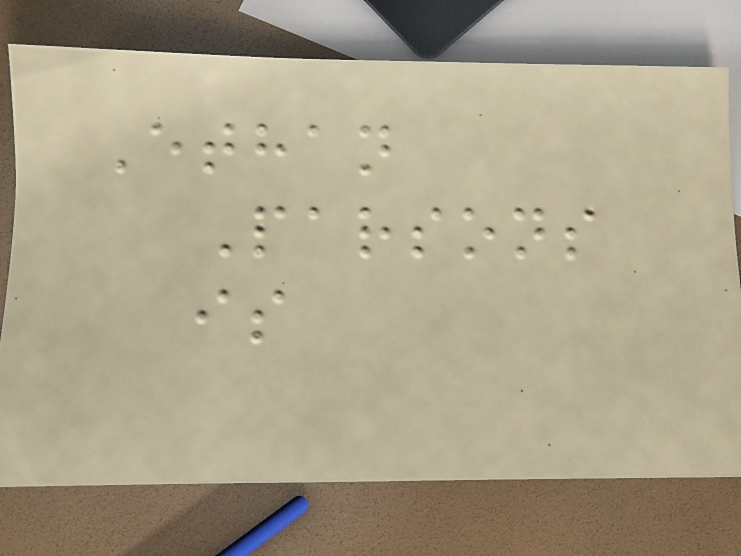Ethan
Parsons
is
